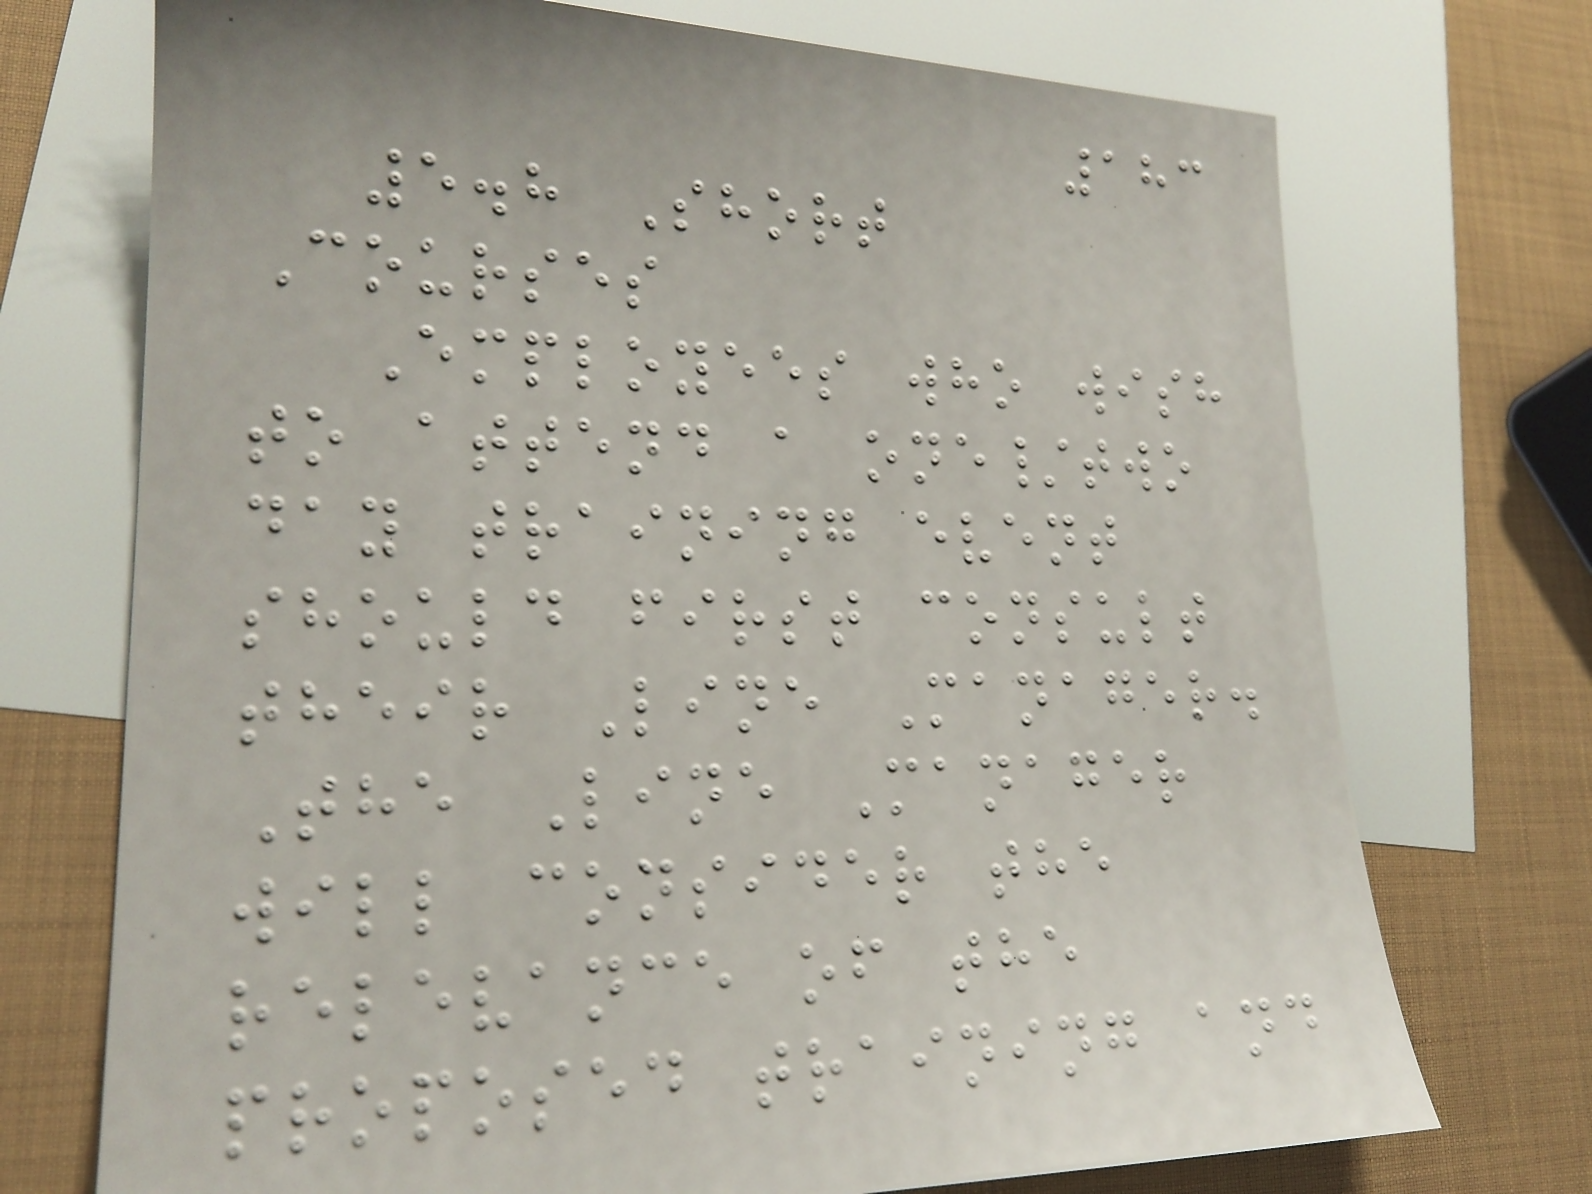183
5.8 Short
Courses
Employees who wish
to attend a one/two
day training event
should first consult
their Line Manager.
The Line Manager
will consider the
relevance of the
proposed training and
